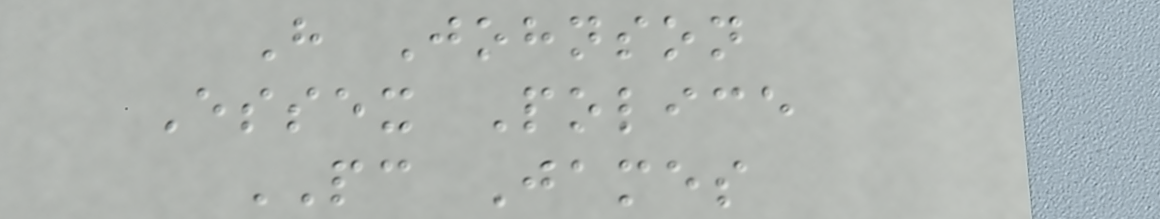H Johnson
Essex Police
PC James
